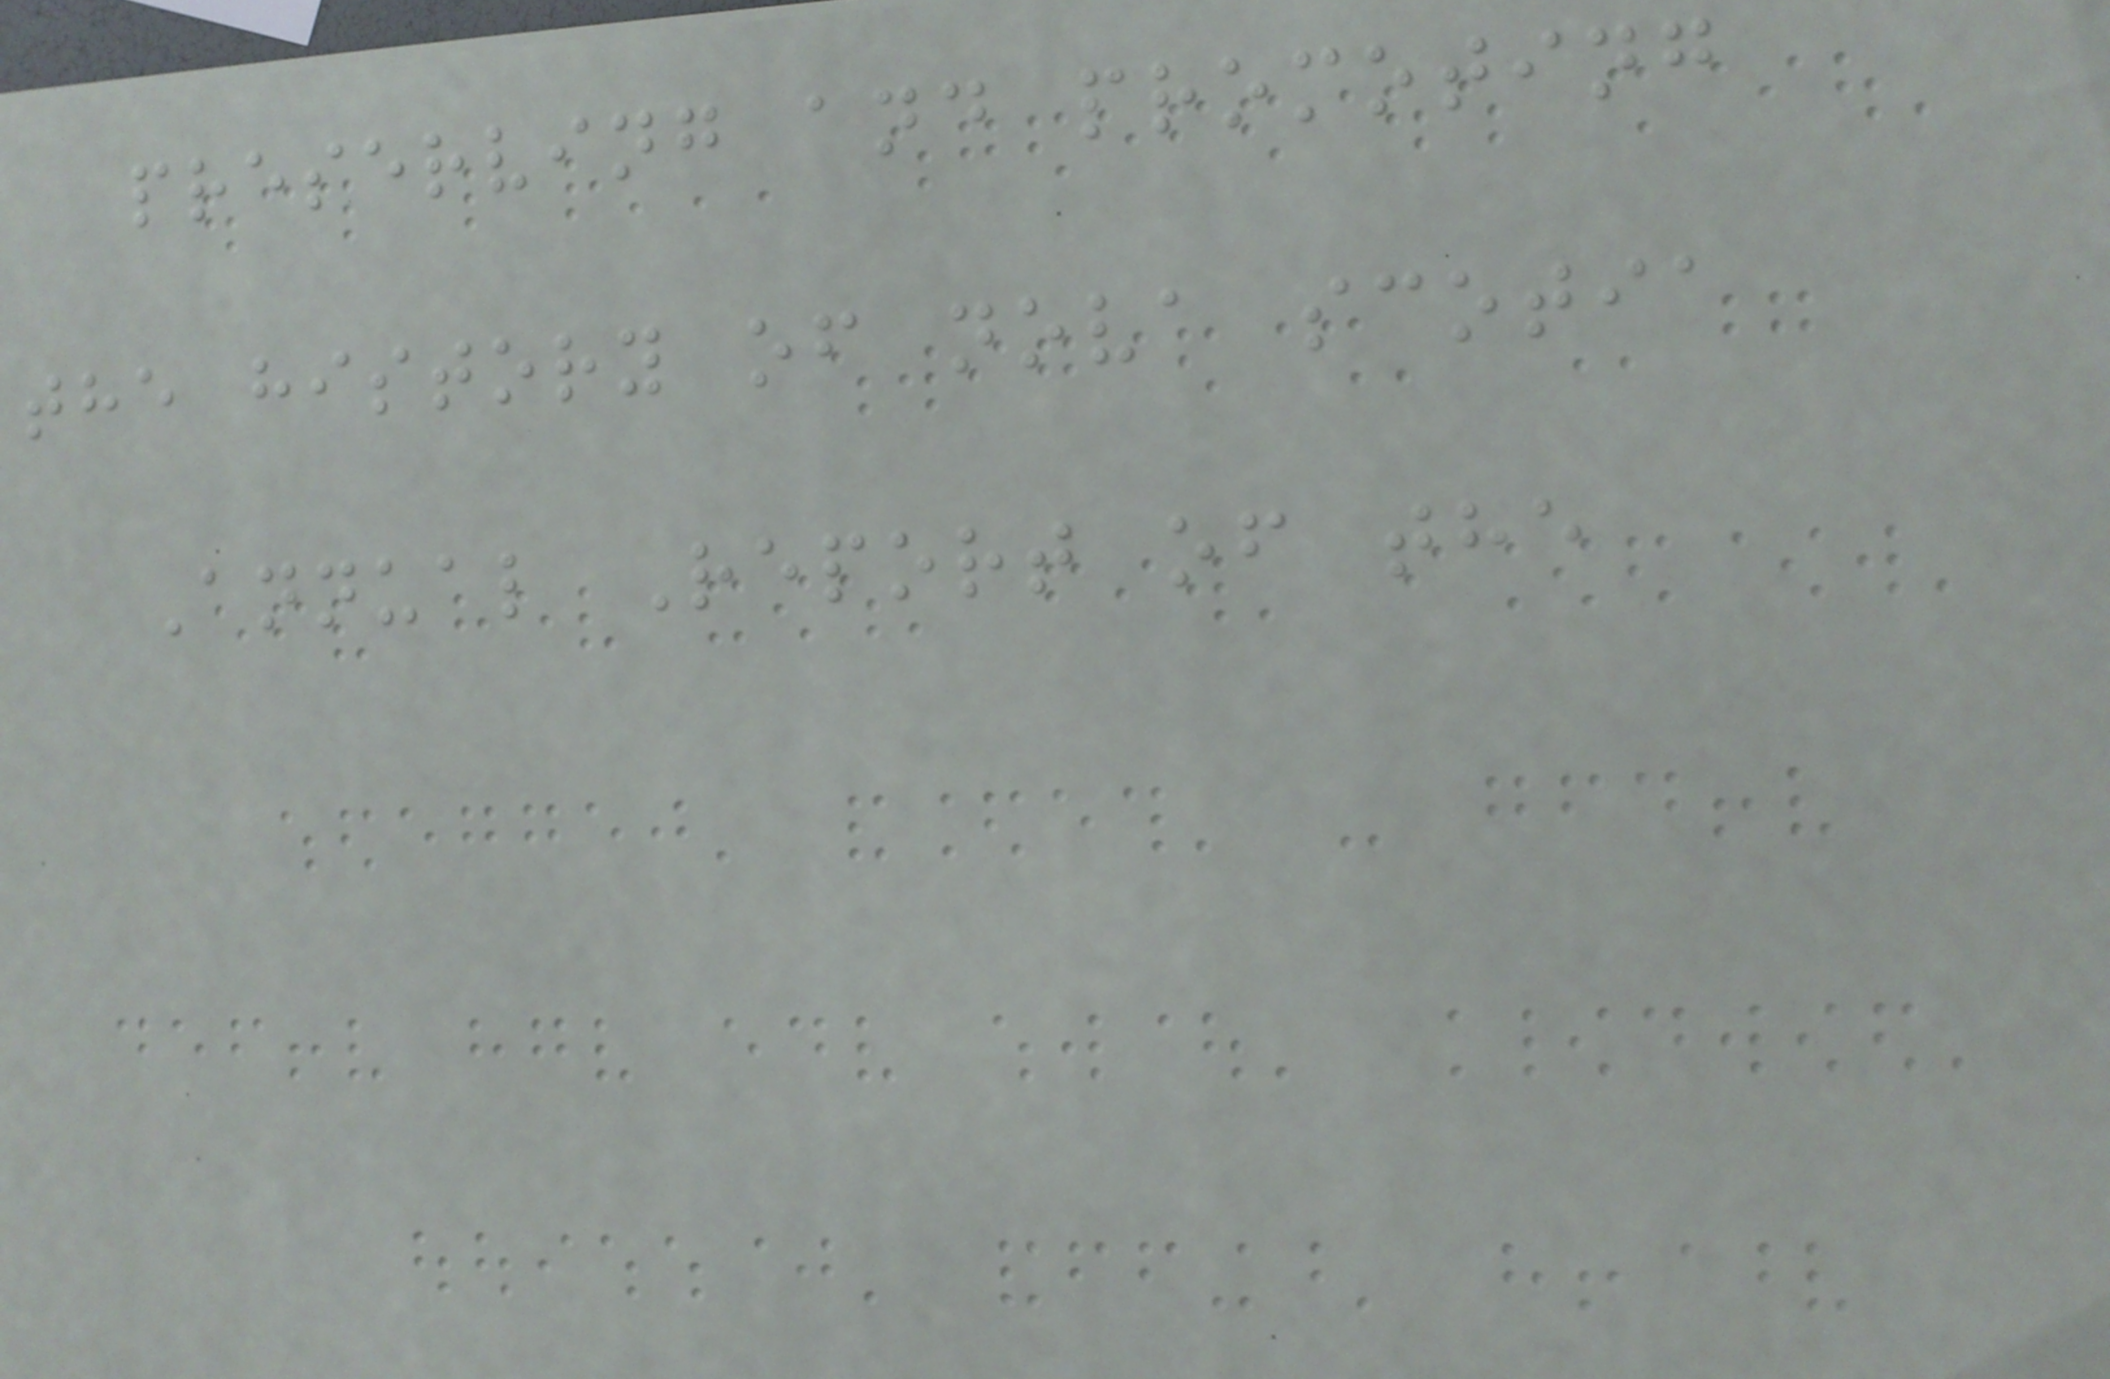preserving and promoting
the history of nova scotia
Annual Report of the
